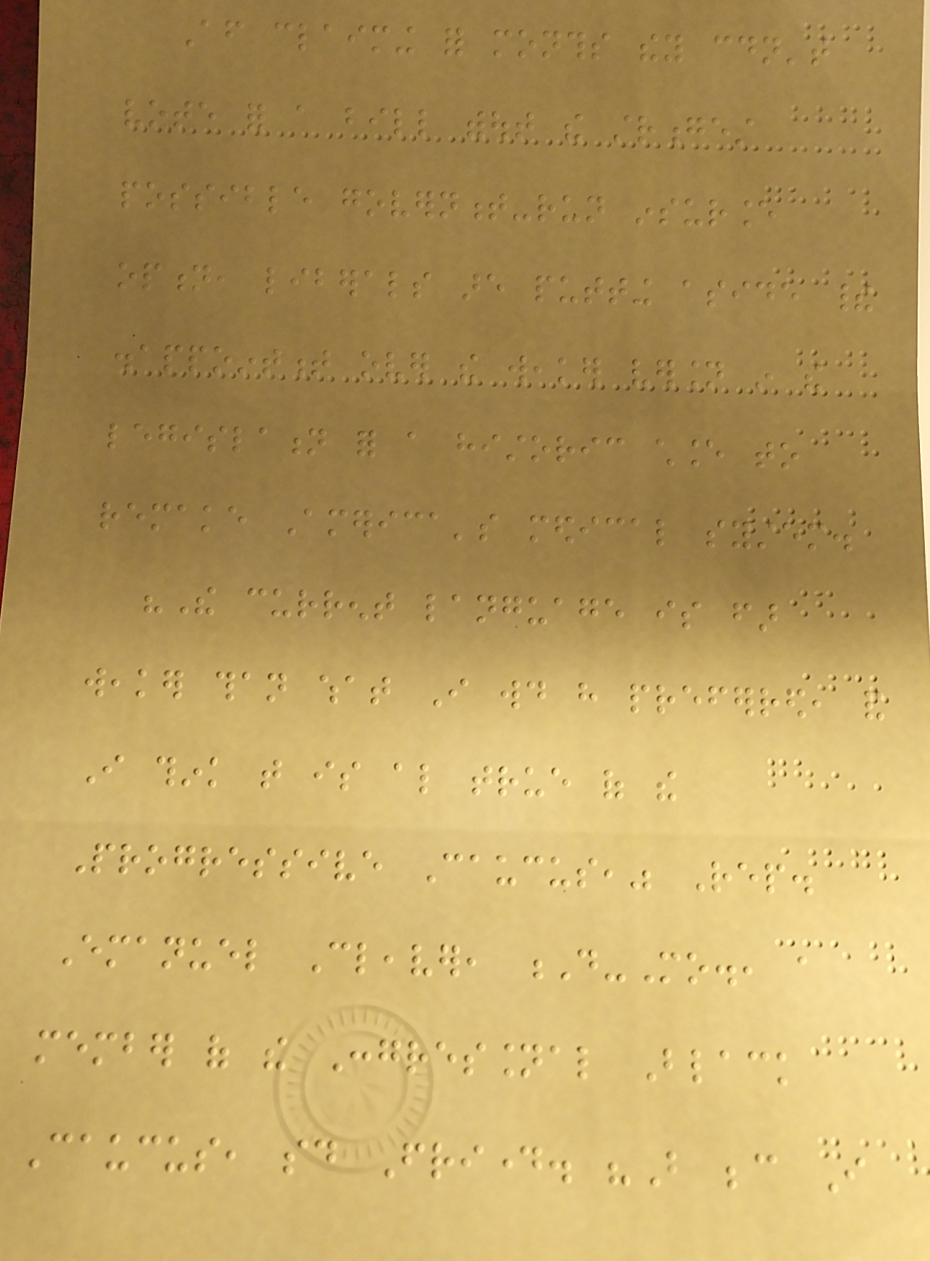After claiming for months they couldn't
vote for a bill without the strongest
possible government-run insurance
option, liberals are putting aside their
disappointment over the weaker version in the
legislation for a historic chance to
remake America's medical system.
"The current language is far
weaker than what I would have preferred, and
I think that is also true of the
Progressive Caucus," Rep.
Emanuel Cleaver, D-Mo., a
member of the Congressional Black
Caucus, said Friday. "But because I
